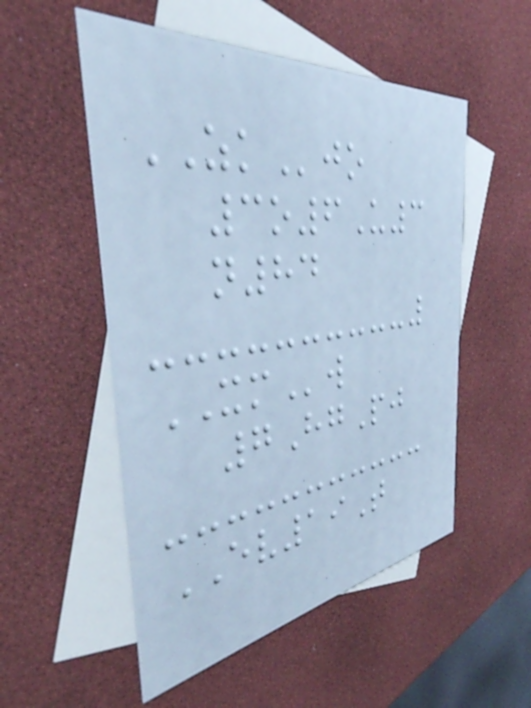ZKjo
3o6U3
n84
XMw
7HgPj
EV19T
